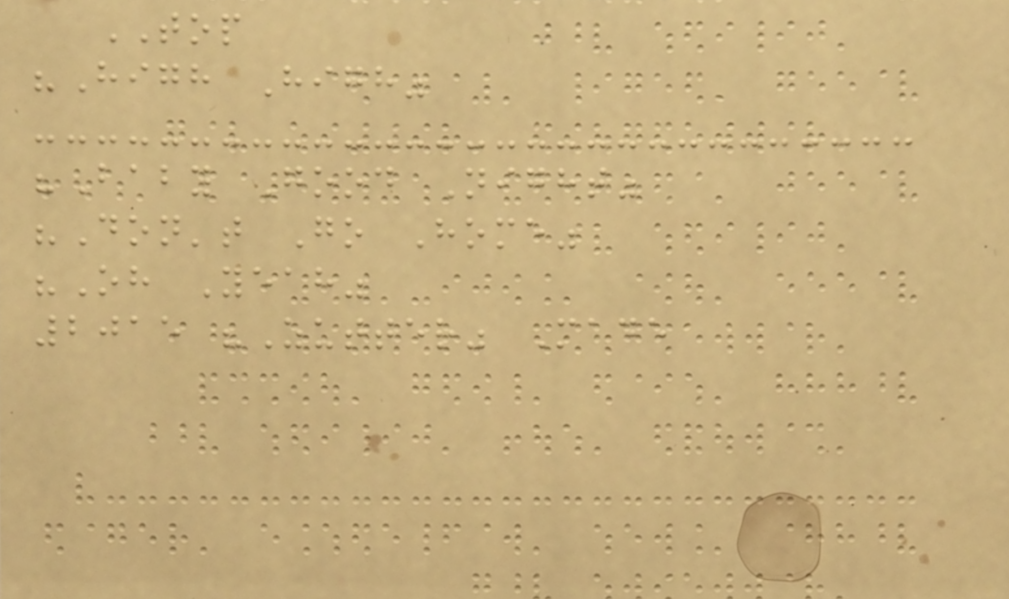TOP
"High High"
"Baby Good Night"
"Don't Go Home"
"Oh Yeah"
2015 "Zutter" Made
